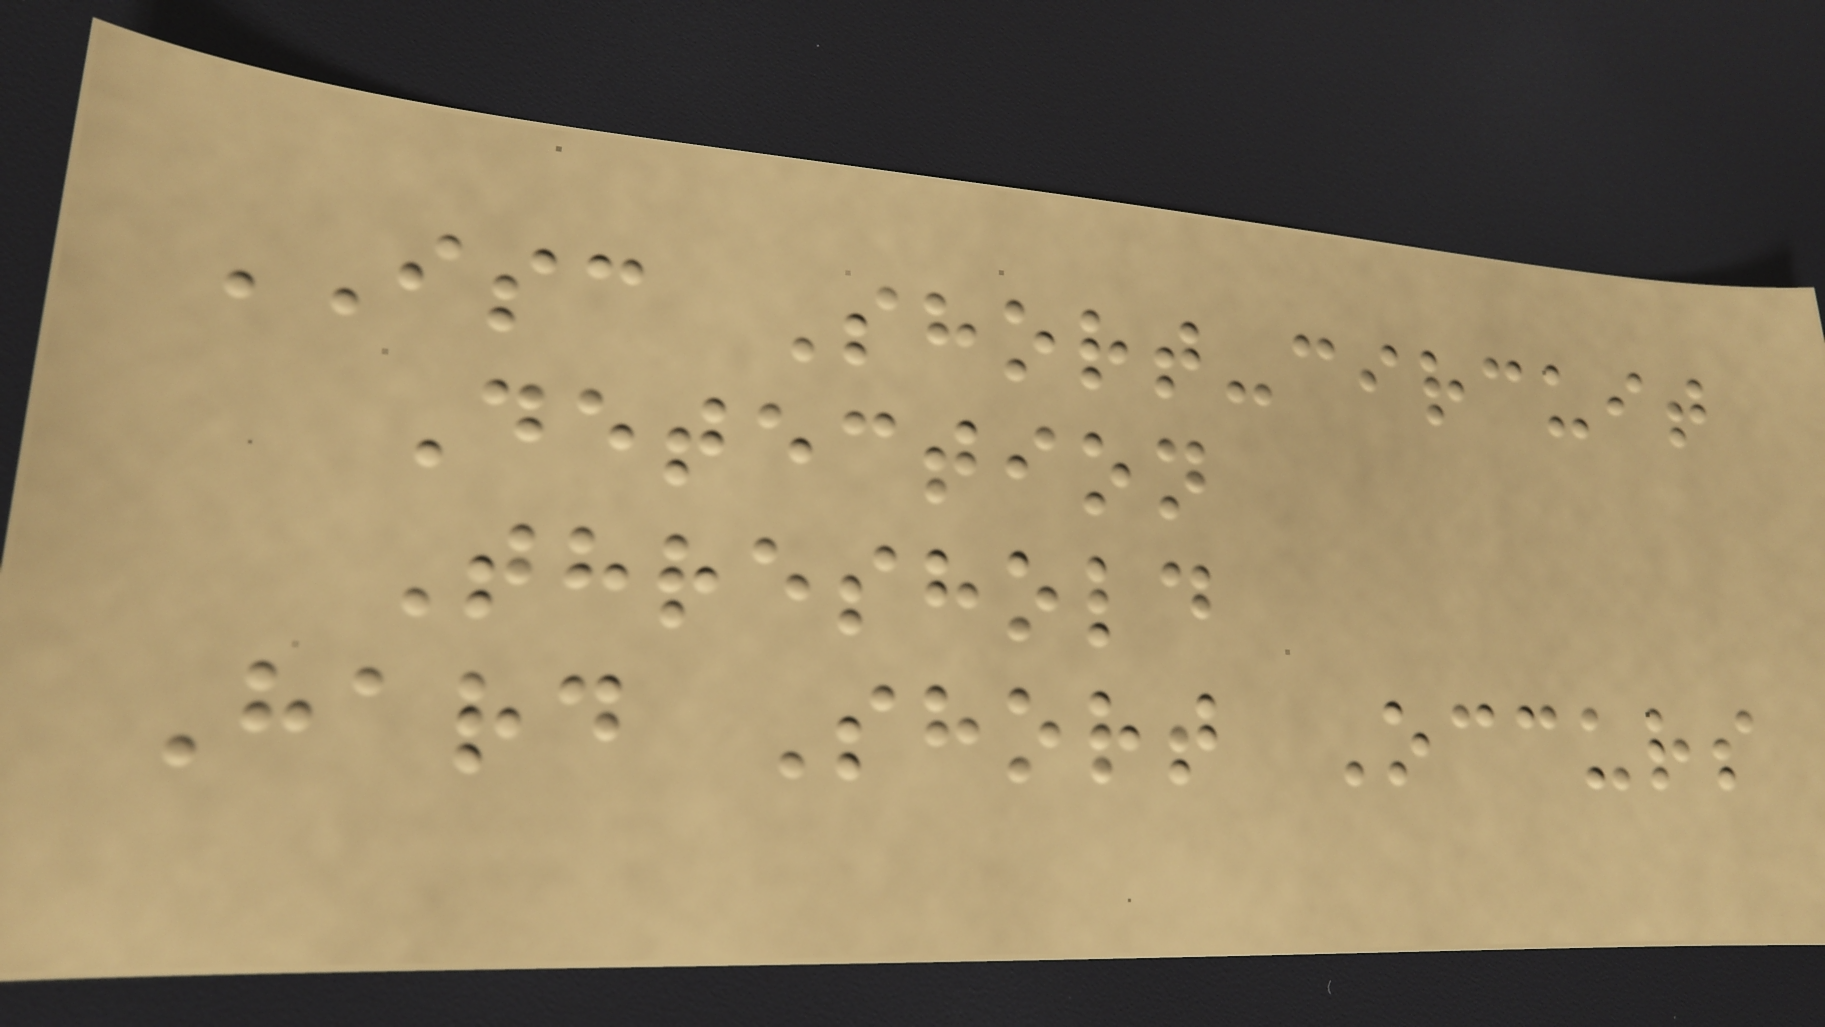ISC Short-circuit
Detection
Threshold
Hard Short Occurs
